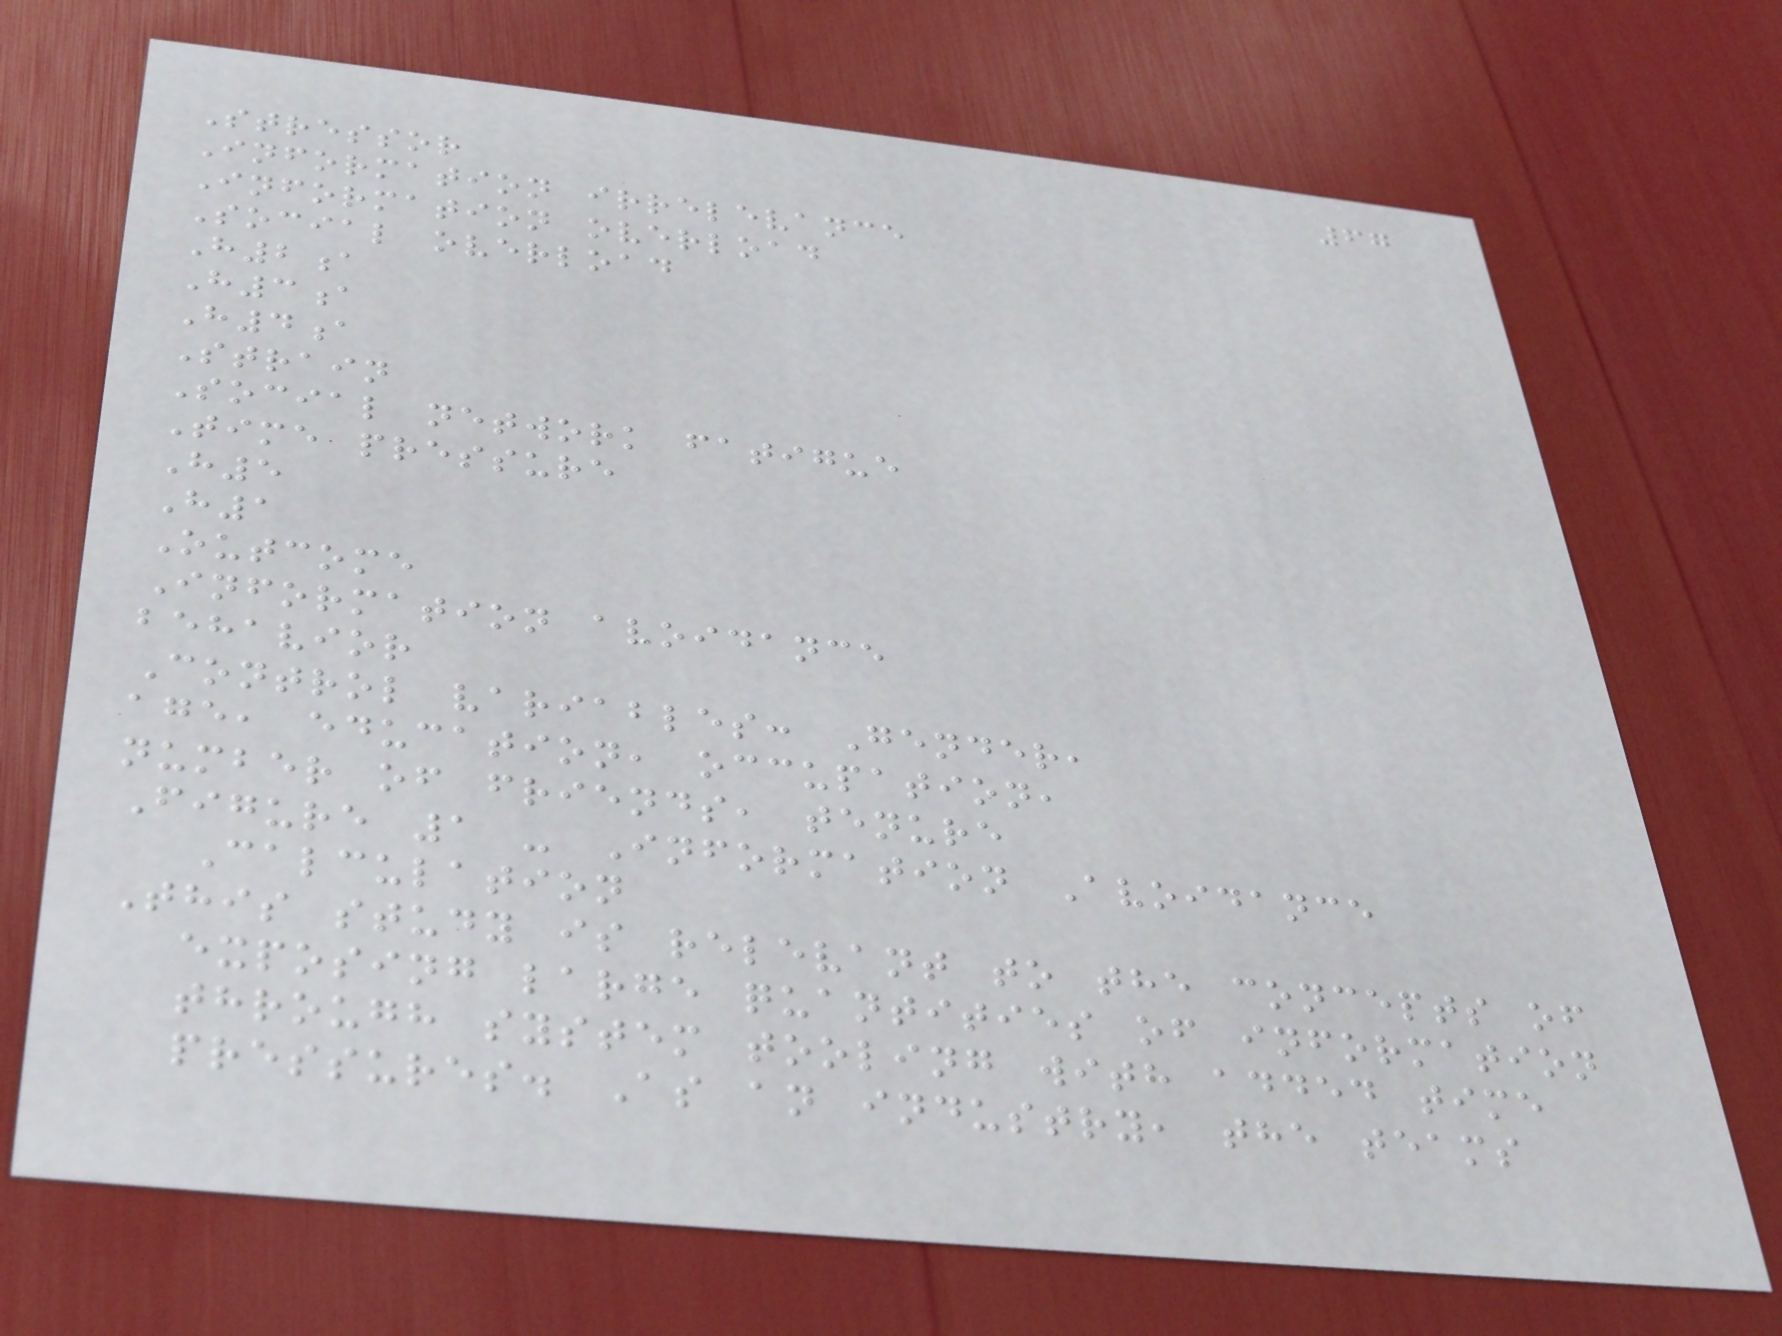67
Stressor
Information irrelevance
Information overload
Social overload
H2a
H3a
H4a
Strain
Social network fatigue
Time pressure
H5
H1
Outcome
Information avoidance
behavior
Control variables: Gender,
age, education, occupation,
number of friends, tenure
Figure 1 - Information Avoidance
Calculation
This study is relevant to the concepts of
exposing large quantities of information
through system tooling with added time
pressures. As an industry, the teams
